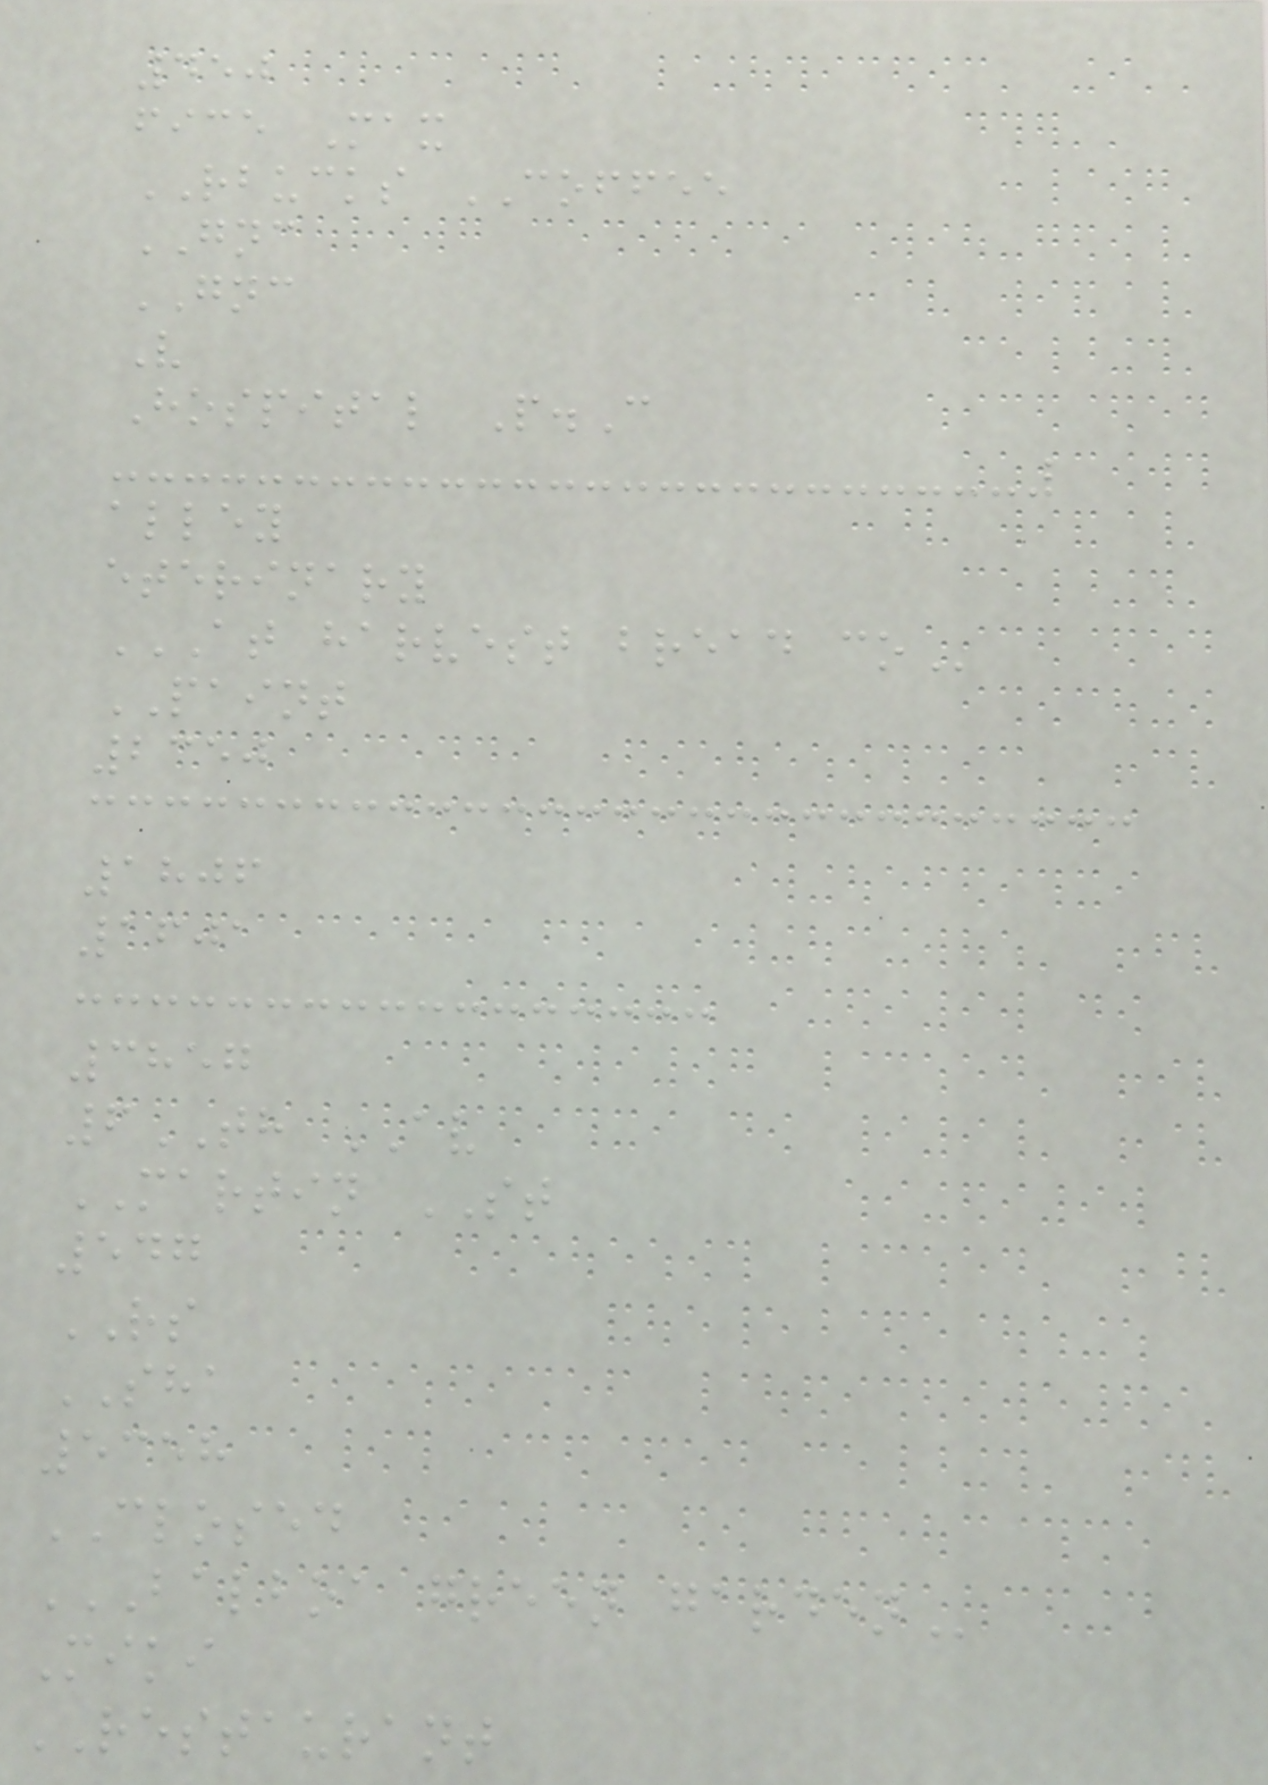450
fice Max
RBUCKS COFFEE
GNC
GNC
V
Hospital P.C
alley
eterinary
AT HARVEST BREAD CO
PAINT
2350
1806
1601
3857
6TH AV
MARTIN ST
547
RS
SHA
5358
CLOSED
BALBOA GREEN GARDEN
Miki
RESTAURANT
